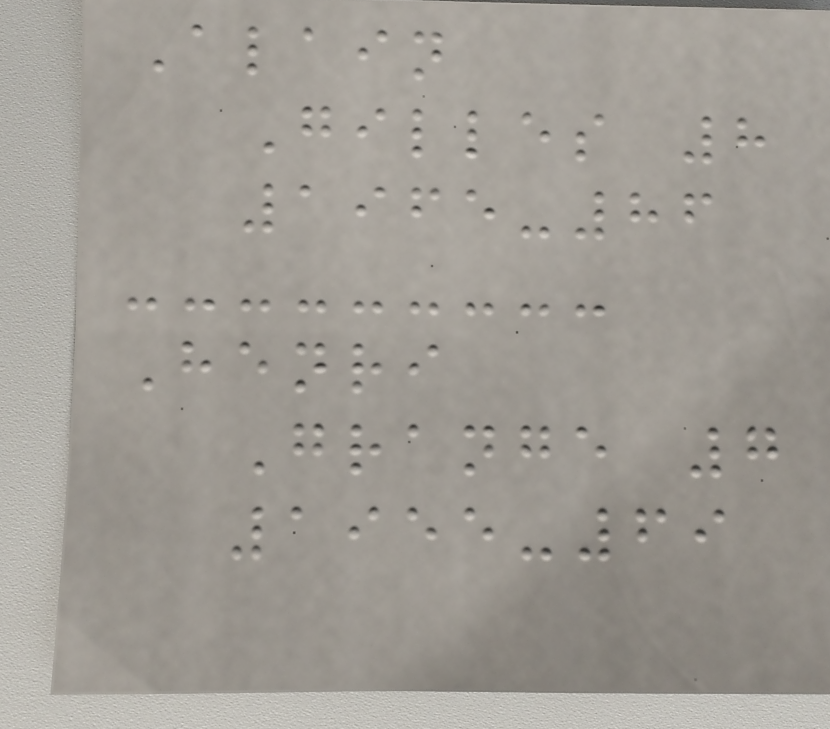Alain
Gilles 8
1965-86
Henri
Grange 7
1955-69
